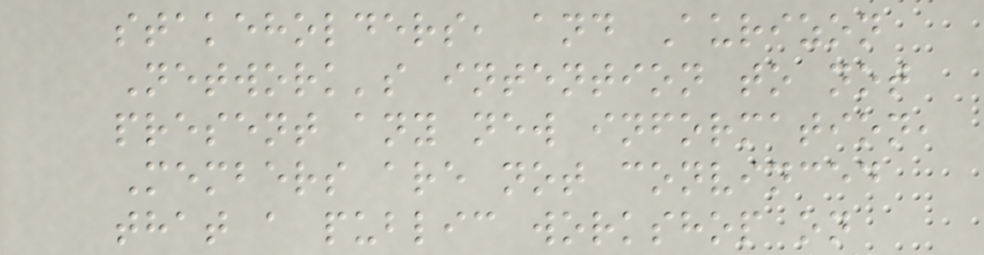stakeholders, and Aurizon
Network's intention to not
present any new information,
Members are not convinced
that a public workshop on
